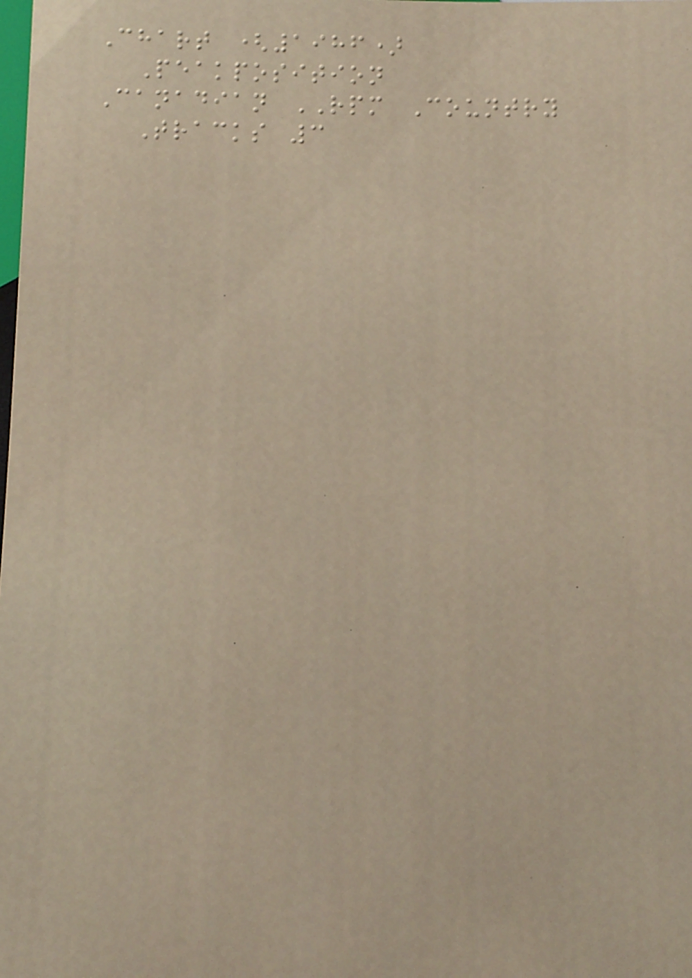Chart (1986)
Peakposition
Canadian RPM Country
Tracks 3
